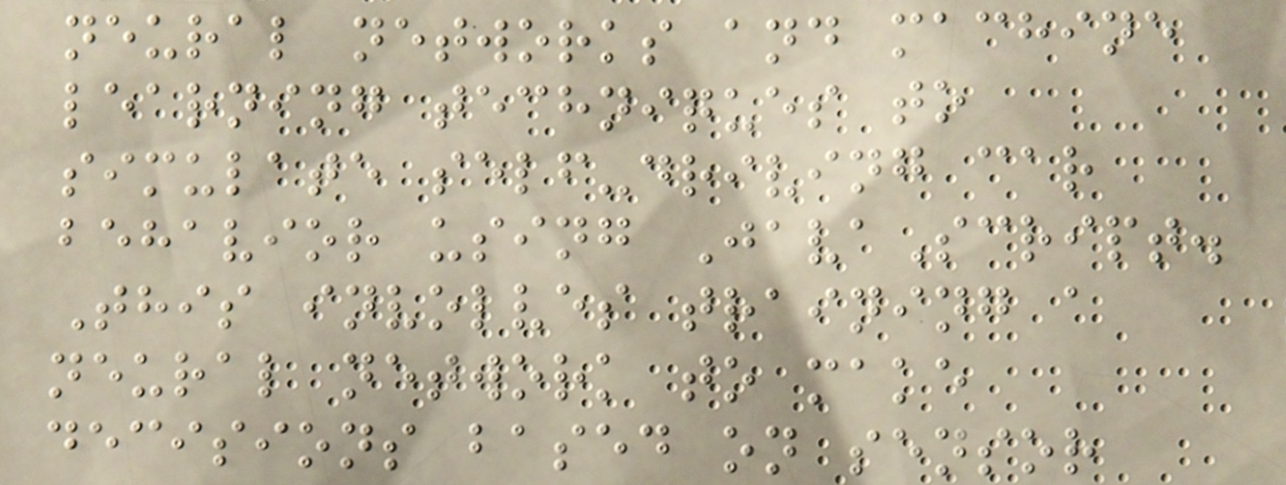neural networks and machine
learning techniques to
simulate self-driving car
behavior using JavaScript.
This involves training a
neural network to make
decisions based on sensor
